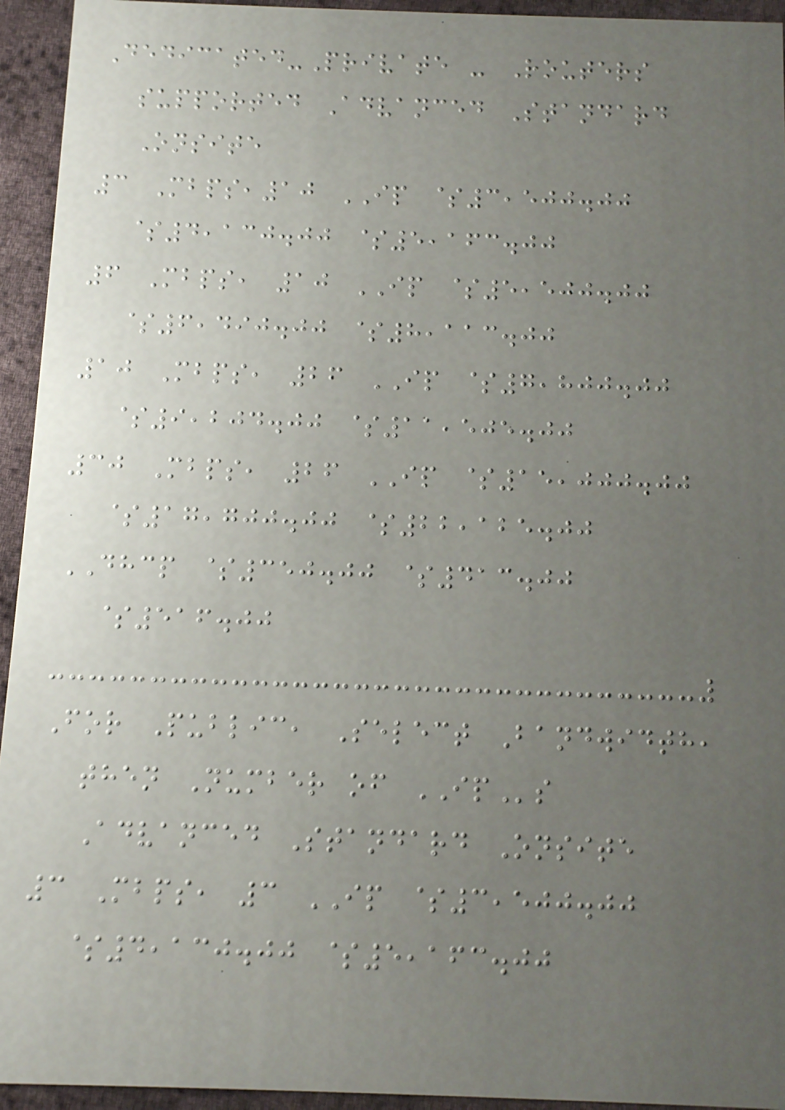Dedicated-Private - Routers
supported Advanced Standard
Onsite
3 Mbps,10 IP $3,500.00
$4,130.00 $5,163.00
6 Mbps, 10 IP $5,500.00
$6,490.00 $8,113.00
10 Mbps, 26 IP $7,800.00
$9,204.00 $11,505.00
30 Mbps, 26 IP $15,000.00
$17,700.00 $22,125.00
DHCP $350.00 $413.00
$516.00
For Public, Select Bandwidth,
then Number of IPs
Advanced Standard Onsite
3 Mbps, 3 IP $3,500.00
$4,130.00 $5,163.00
